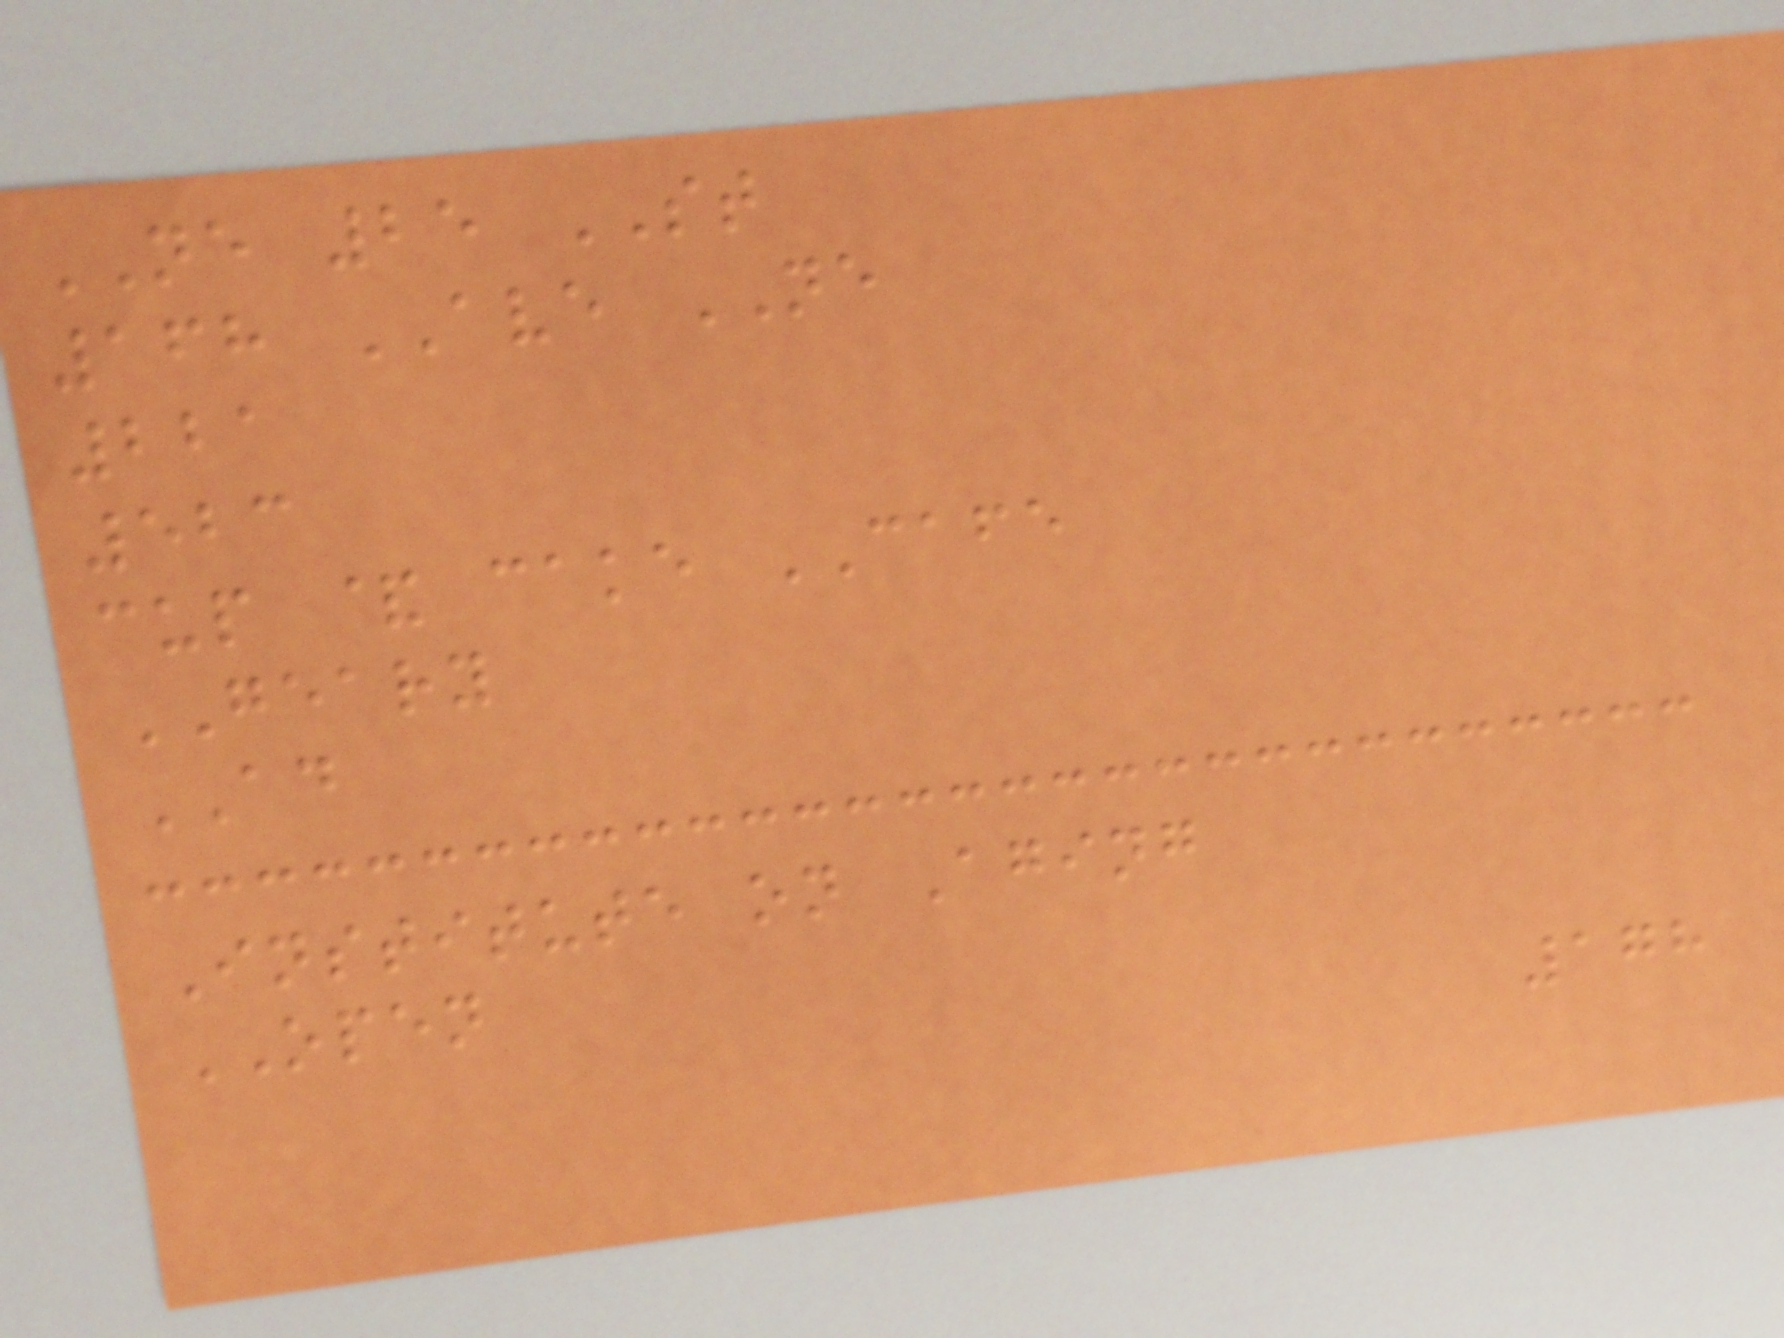NE 25 ST
168 AVE NE
221
523
cup & cake CAFE
GEARY
AD
Institute on Aging
OPEN
178
